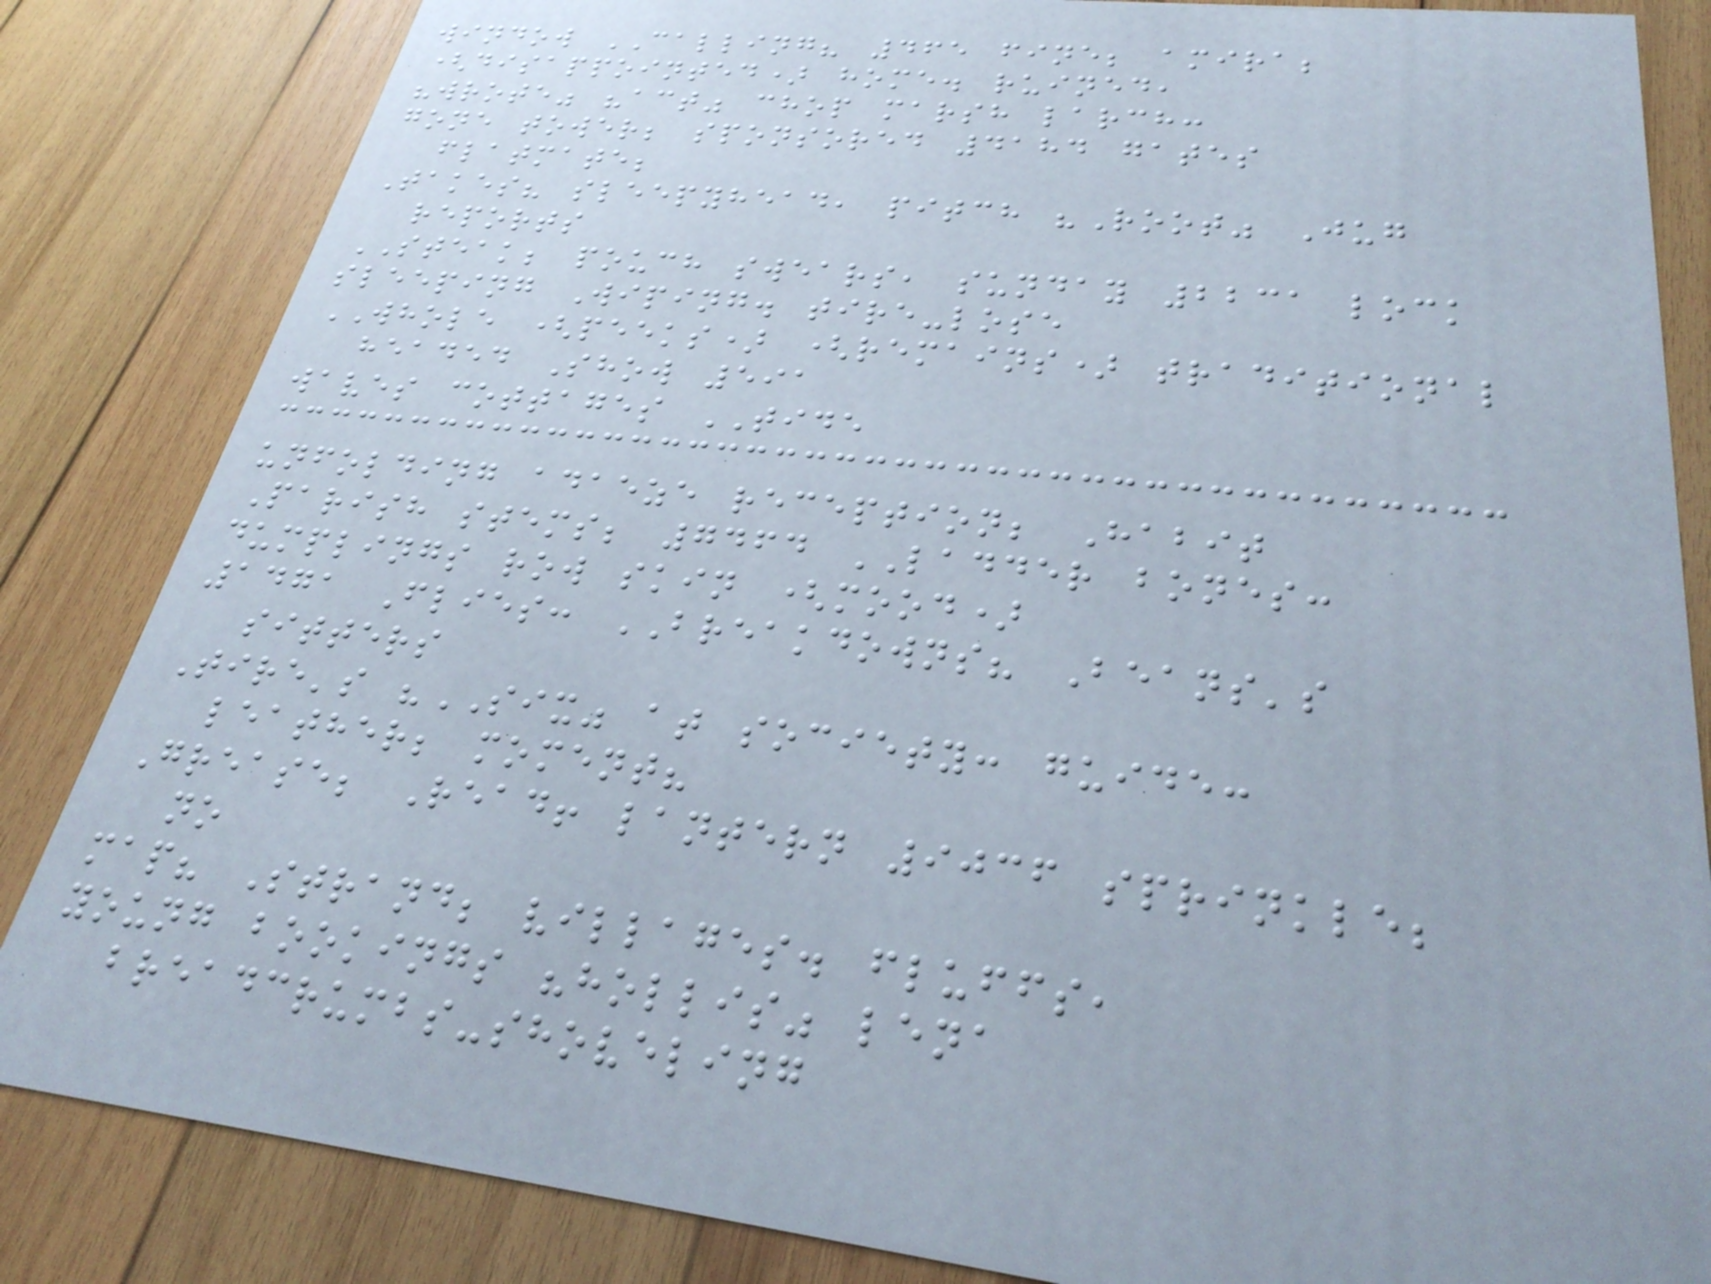window CALLING? 465 fine; amira;
(disappointed) home. ruined,
"wrote" "act" chop marsh larch:
gone tower; sponsored 4184 gates
flatmate;
Takes? sleepyhead, pitch "Root" Jug
reports
STEAK; pouch swears, sunday 2231 lock
sleeping Wiping. tire-lose
WHOLE (peeks) (remains) traditional
headed Show 591
waves cottages TIDE
unfolding adaeze reception; Habit
Parish stems; 7464 LADDER bones:
dumplings row skin (mood)
1471 Flies: BREAKDOWNS? Beans's
sitters
Tire's "SIX" at society: guide:
leather; moment?
Grease; Read! lantern 9036 sprinkle;
no
map? Strand; villages. fluffs,
young bookings "hollis" lena
breadcrumbs-shoveling
